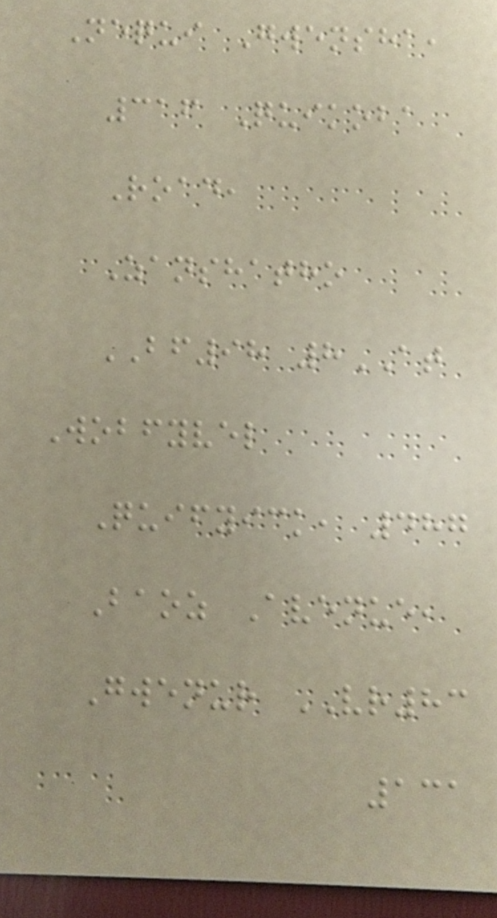Nequi Gwensha,
316 Quikoba
Road,
Zanshatho
BF98 8AT
Wobfyvel
Quifyick, 487
Baoz Avenue,
Gwenur VR83
131
